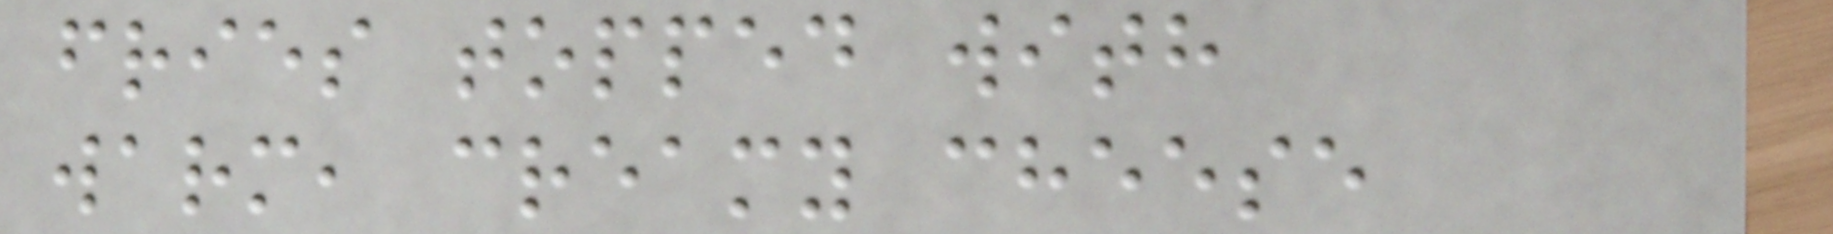fries topped with
warm, creamy cheese
